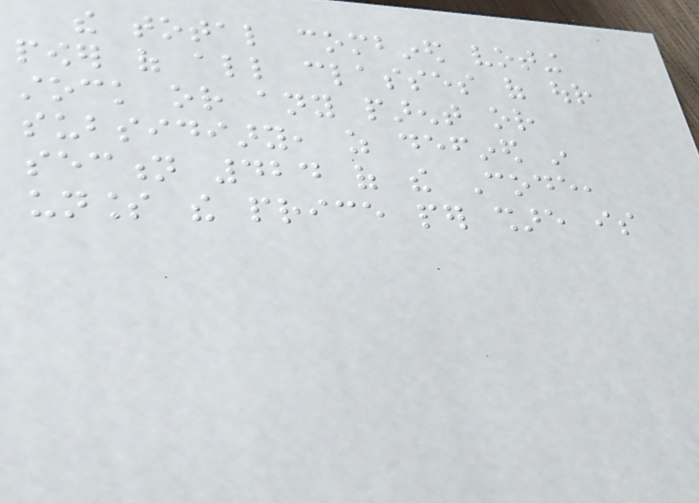the total combined voting
power of all classes of our
stock or any parent or
subsidiary, as defined in
section 424 of the Code,
unless the price per share is
